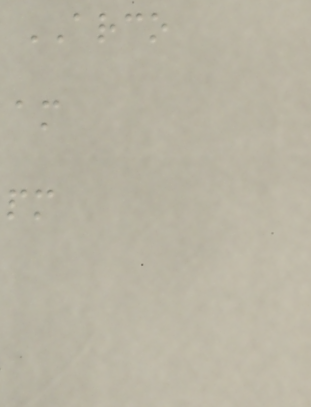ARCO
am
pm
